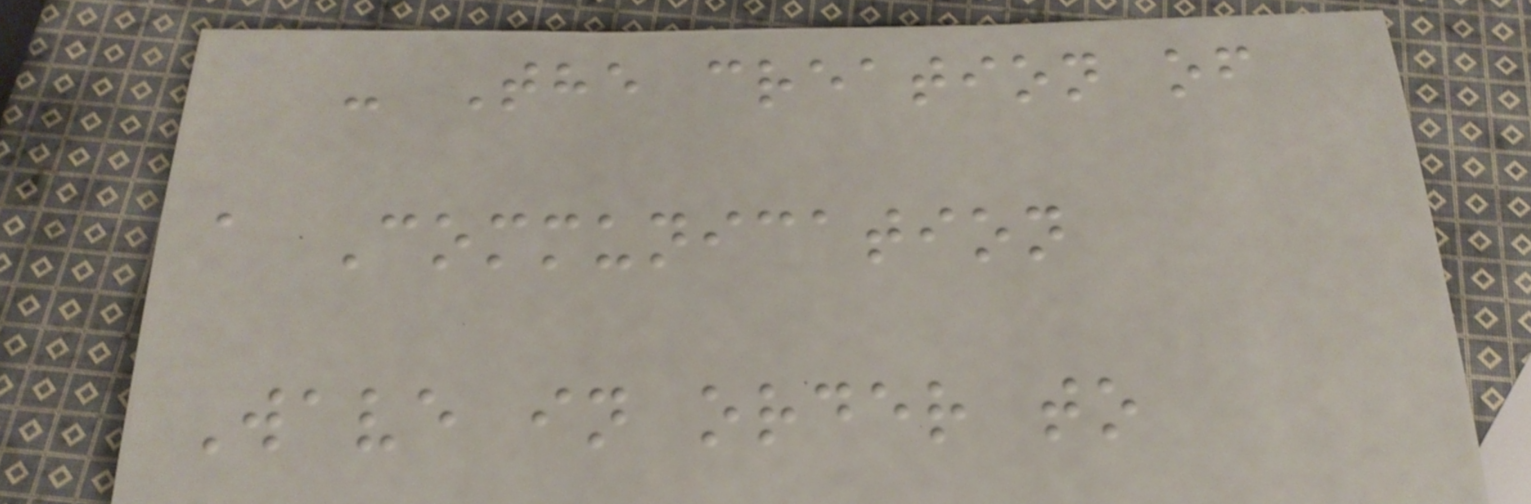- The creation of
a Communication
Wave in order to
